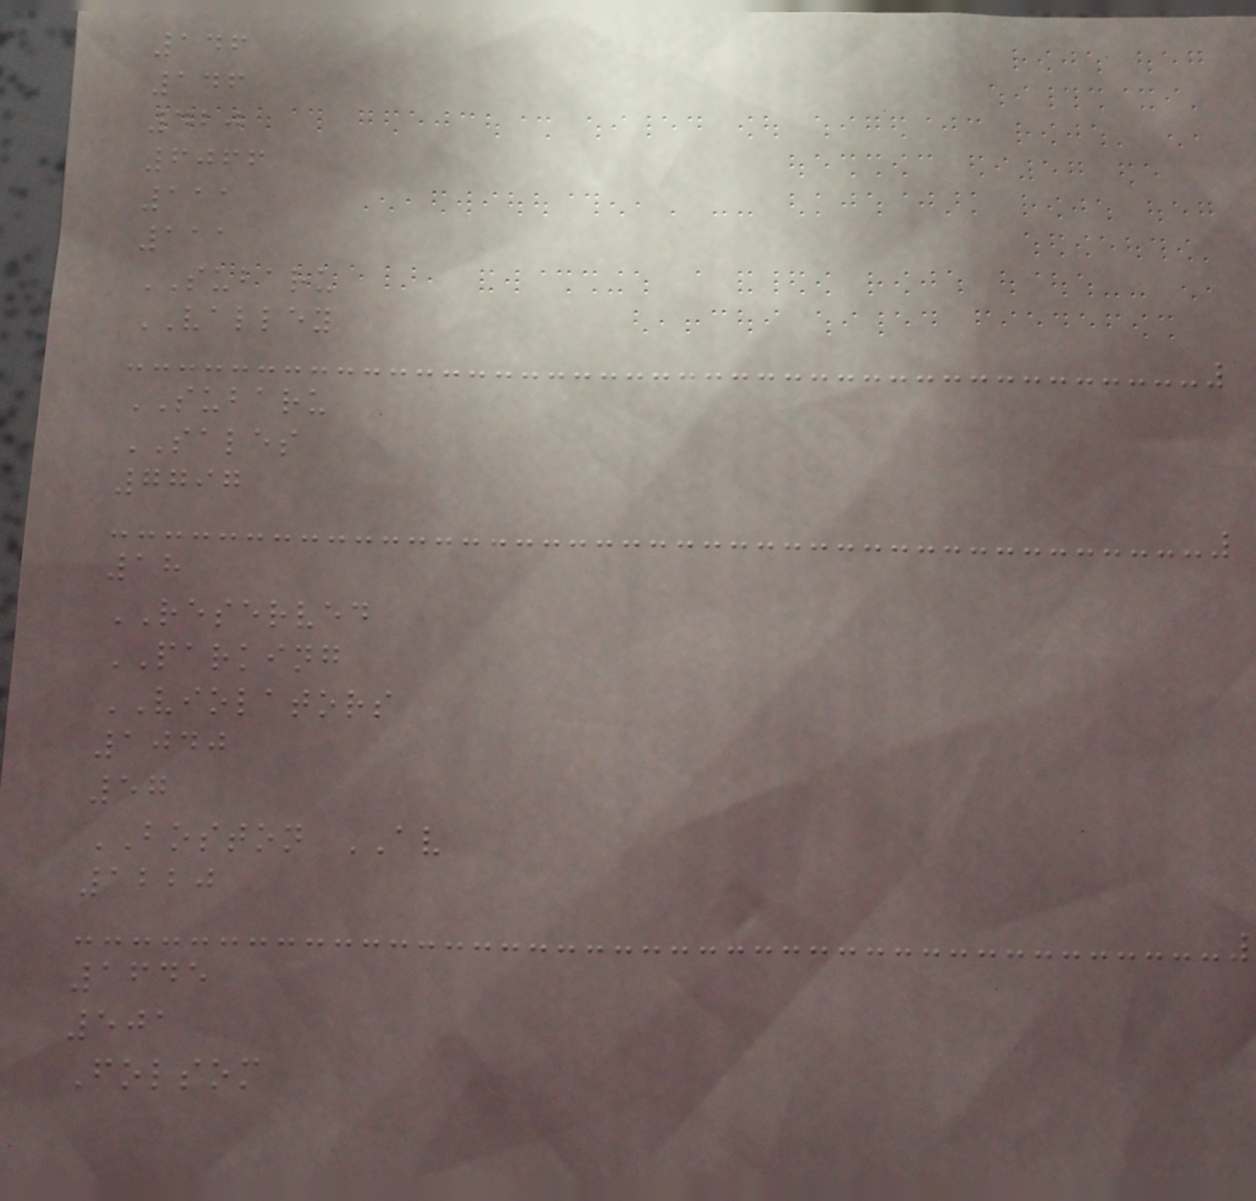146
146
420
6066
111
111
SUBARU
VALLEY
SUBARU
SALES
7797
18
RESERVED
PARKING
VIOLATORS
1040
57
BOSTON AV
1220
1645
501
Folsom
